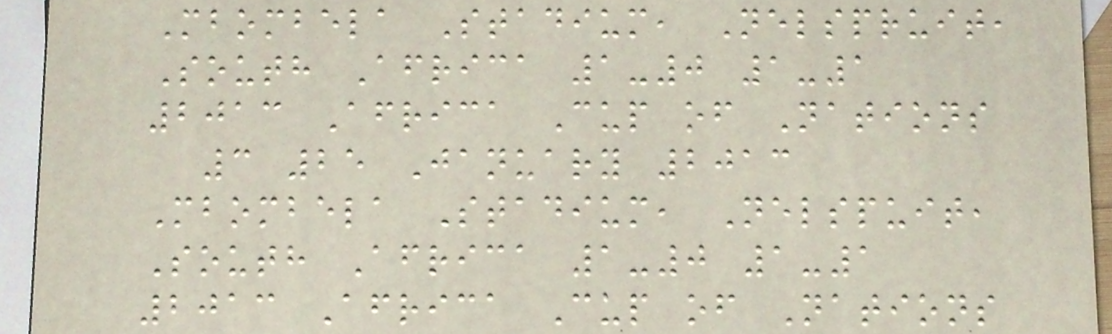Mbombela Stadium, Nelspruit,
South Africa 1-0 1-1
2013 Africa Cup of Nations
3 25 January 2013
Mbombela Stadium, Nelspuit,
South Africa 1-0 1-1
2013 Africa Cup of Nations
